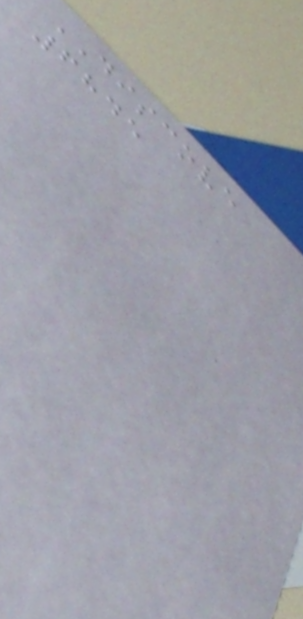DISCOVE
6845
